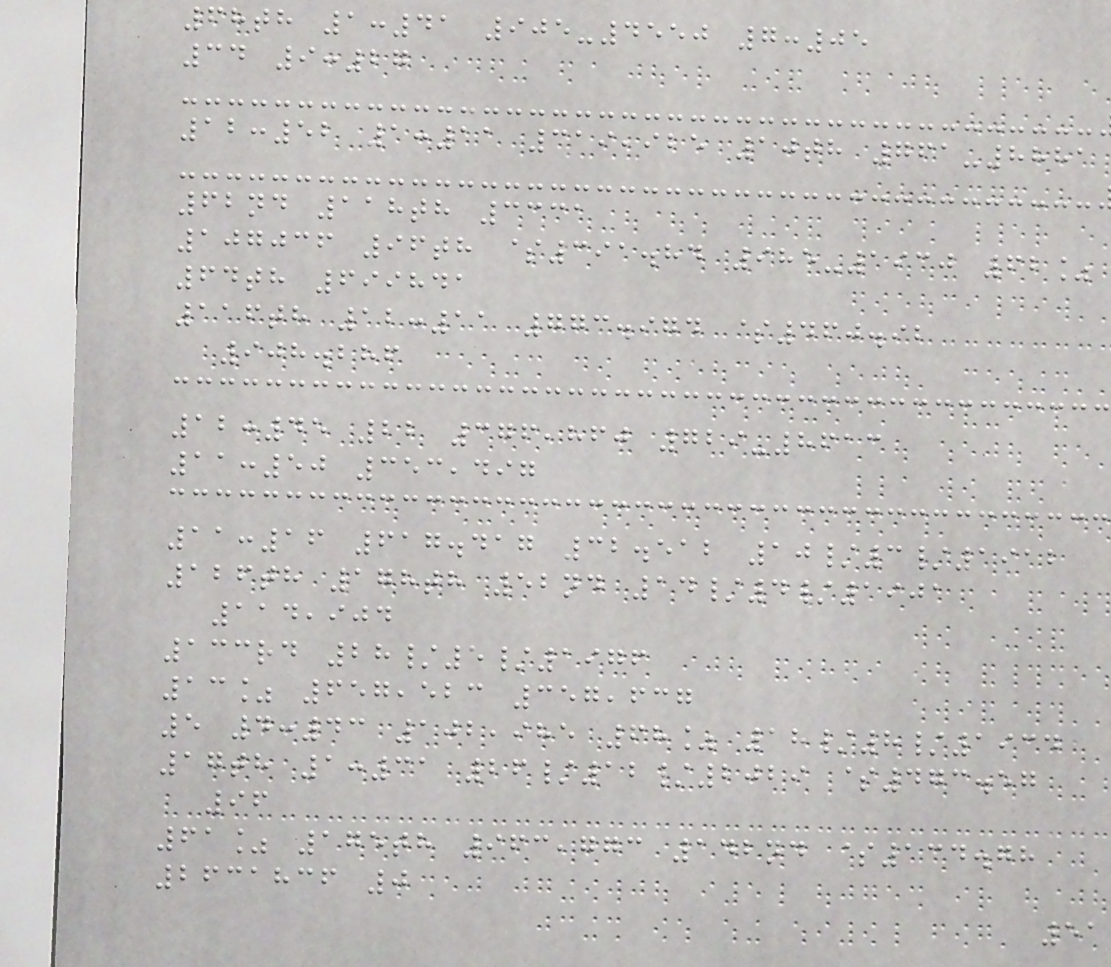68th 1:41 905-4550 7:05
34 9:27
12:52 1:11 319,925 10th 761-8881
62nd 118th 3331
107036 96th $391.84 985-1930 62%
64th 699841
116th 12:11 773.974 $460.92
908.286
12:45 22 376,860 729-8613
11:50 353,497
11:16 617.417 32.512 10/3/1912
126th 178th 52nd 14/4/1901
114,904
133rd 28/5/1976
13% 657,523 357,637
5 4:43 102,985 68% 18/8/1934
17th 1:31 26/12/2029 $473.57
96
61% 175th 963,773 142nd $134.78
2631836 0
51
